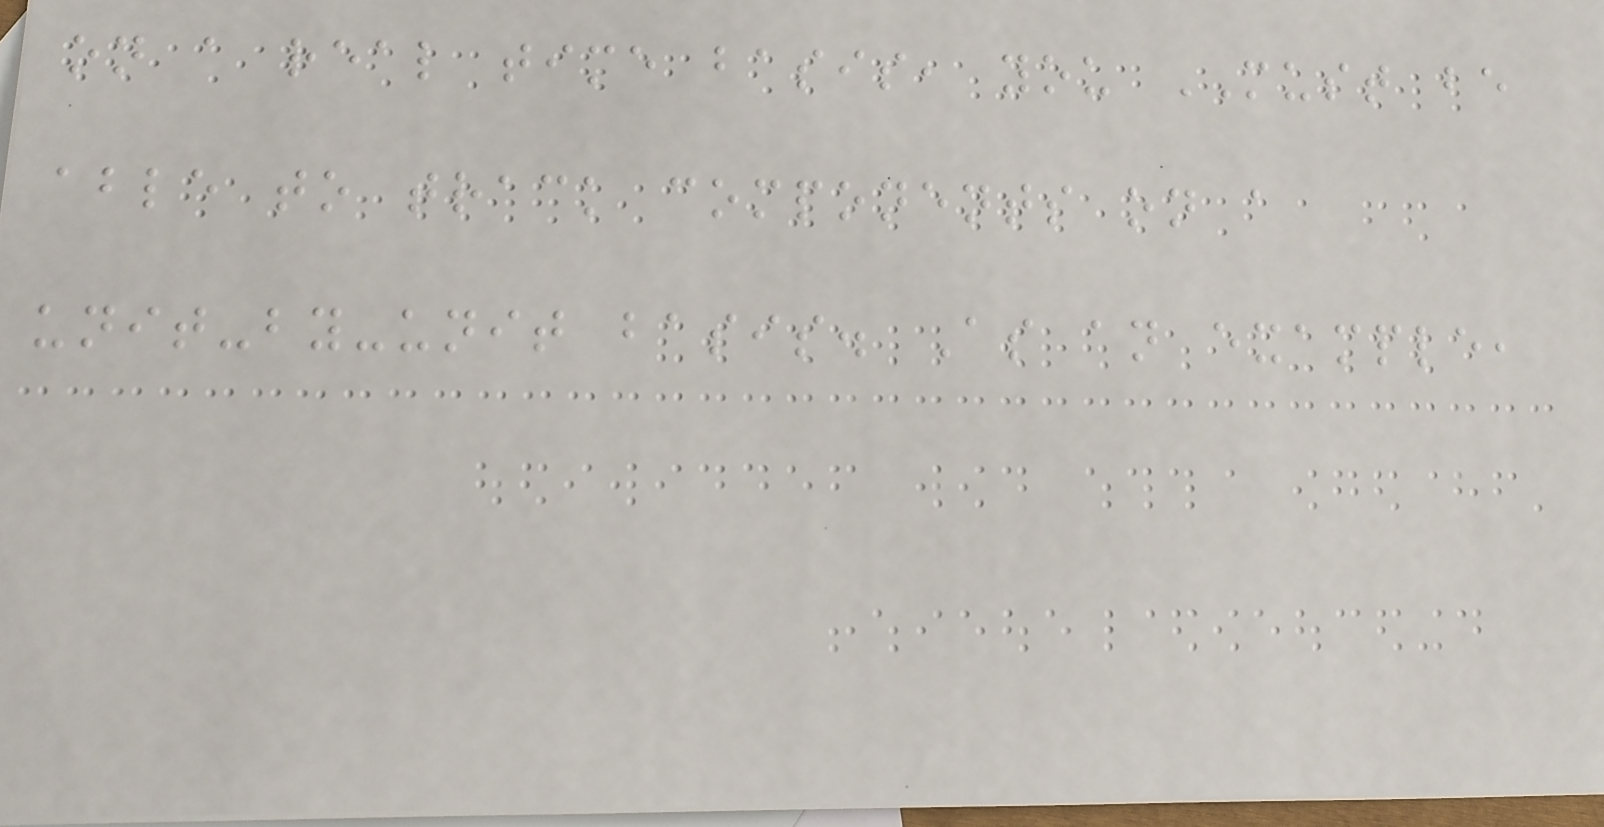on a real time basis, you MUST be
able to track components on a
unit-by-unit basis. As an example,
